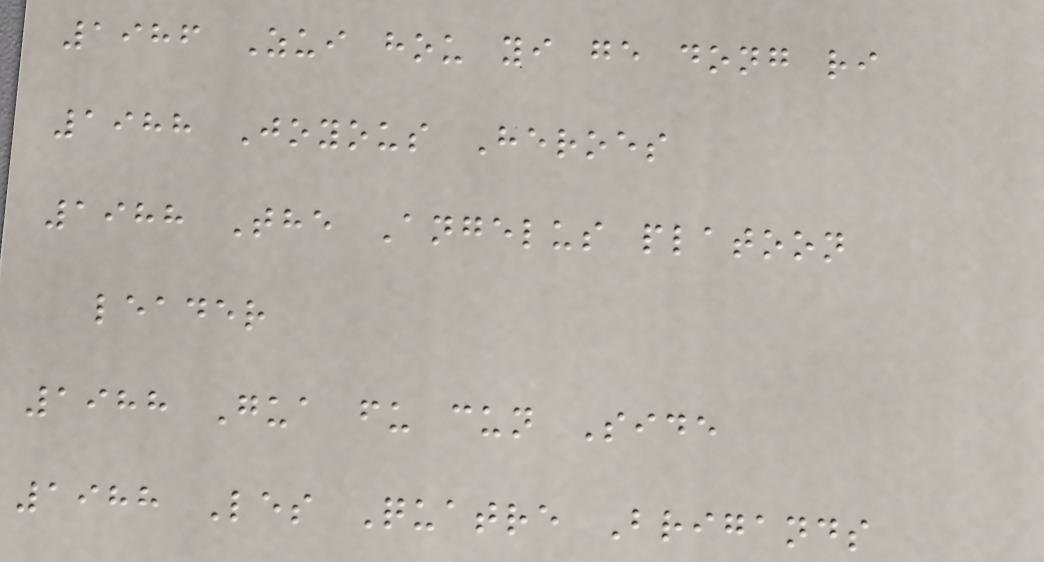1986 Zui hou yi ge dong ri
1988 Joyous Heroes
1988 The Angelus platoon
leader
1988 Gua fu cun Side
1988 Les Quatre Brigands
